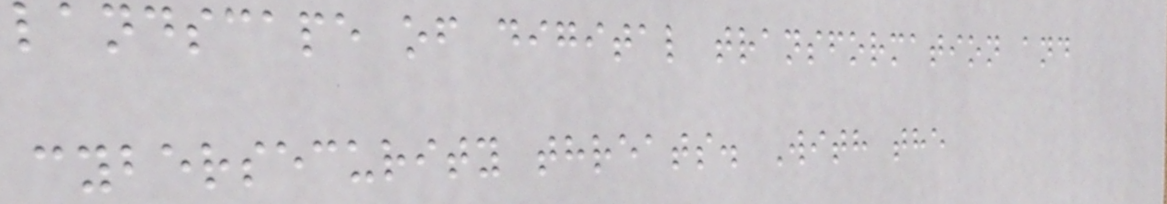landscape of digital transformation and
cybersecurity threats. With the
